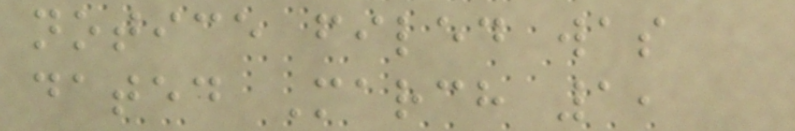notice filed was
dated March 1,
